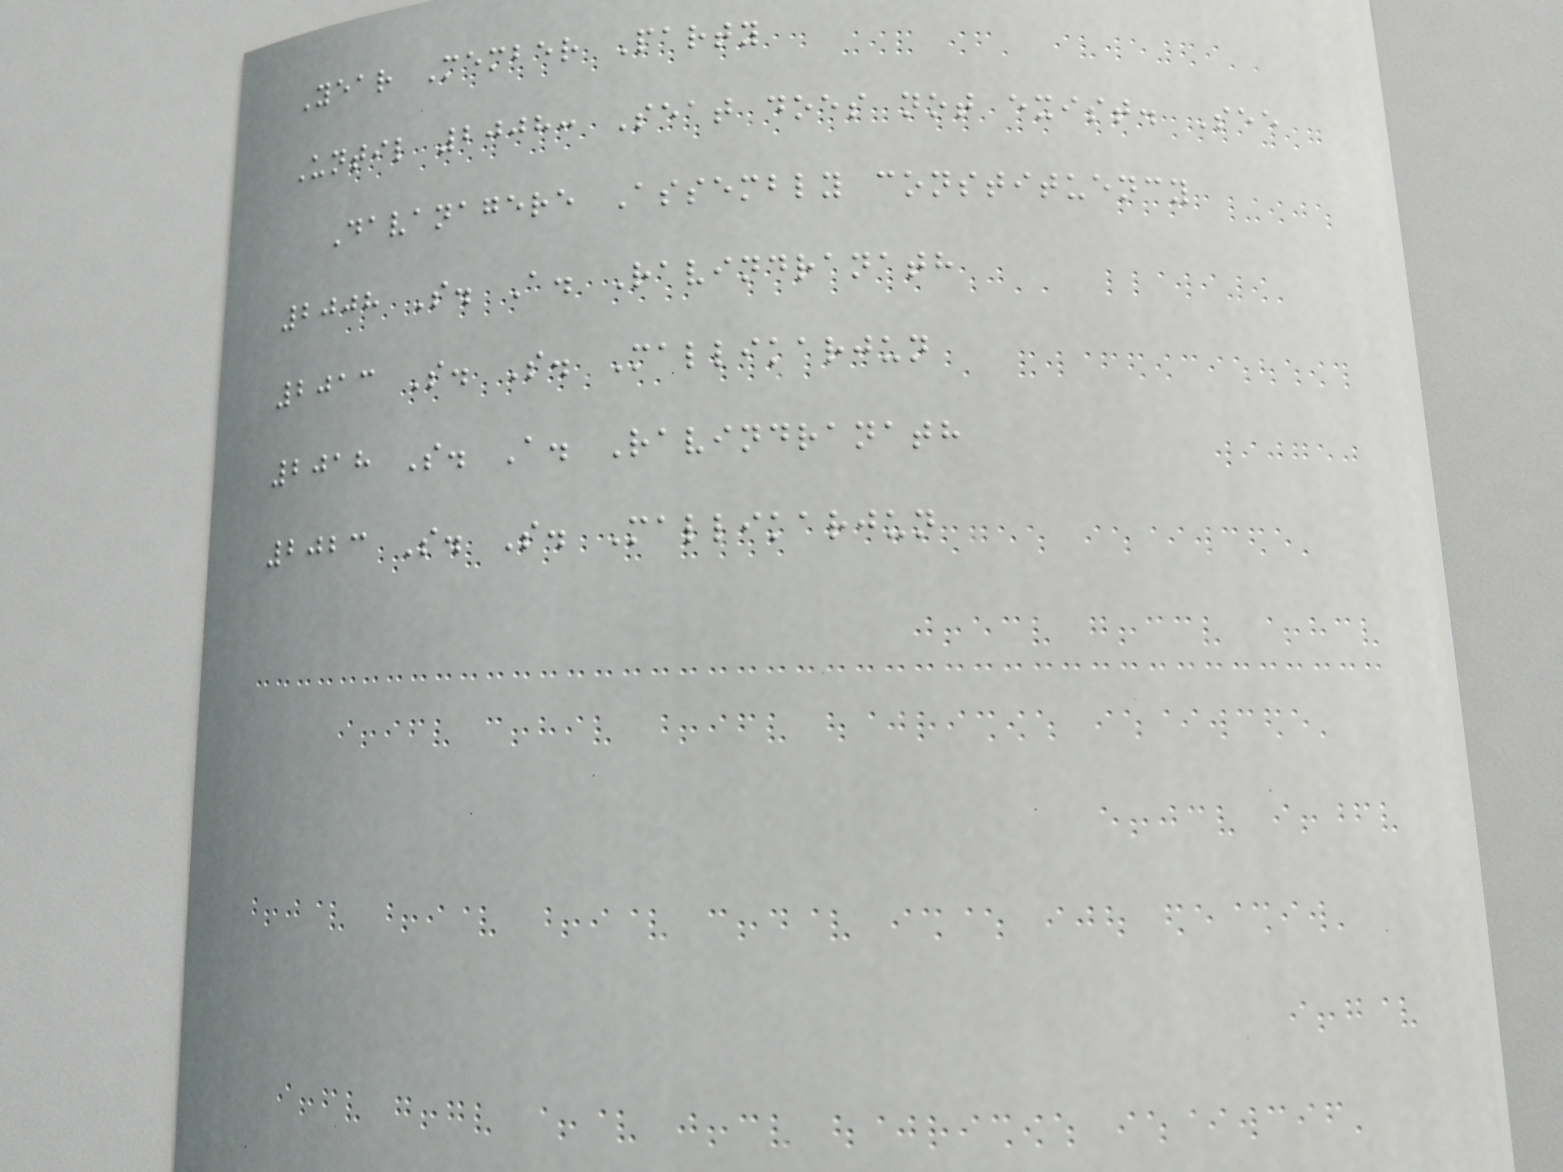Year Member Party
Until 2008: Seat does not exist. See
Davanagere Assembly constituency
2008 S. A. Ravindranath
2013 S. S. Mallikarjun
2018 S. A. Ravindranath
2023 S. S. Mallikarjun
